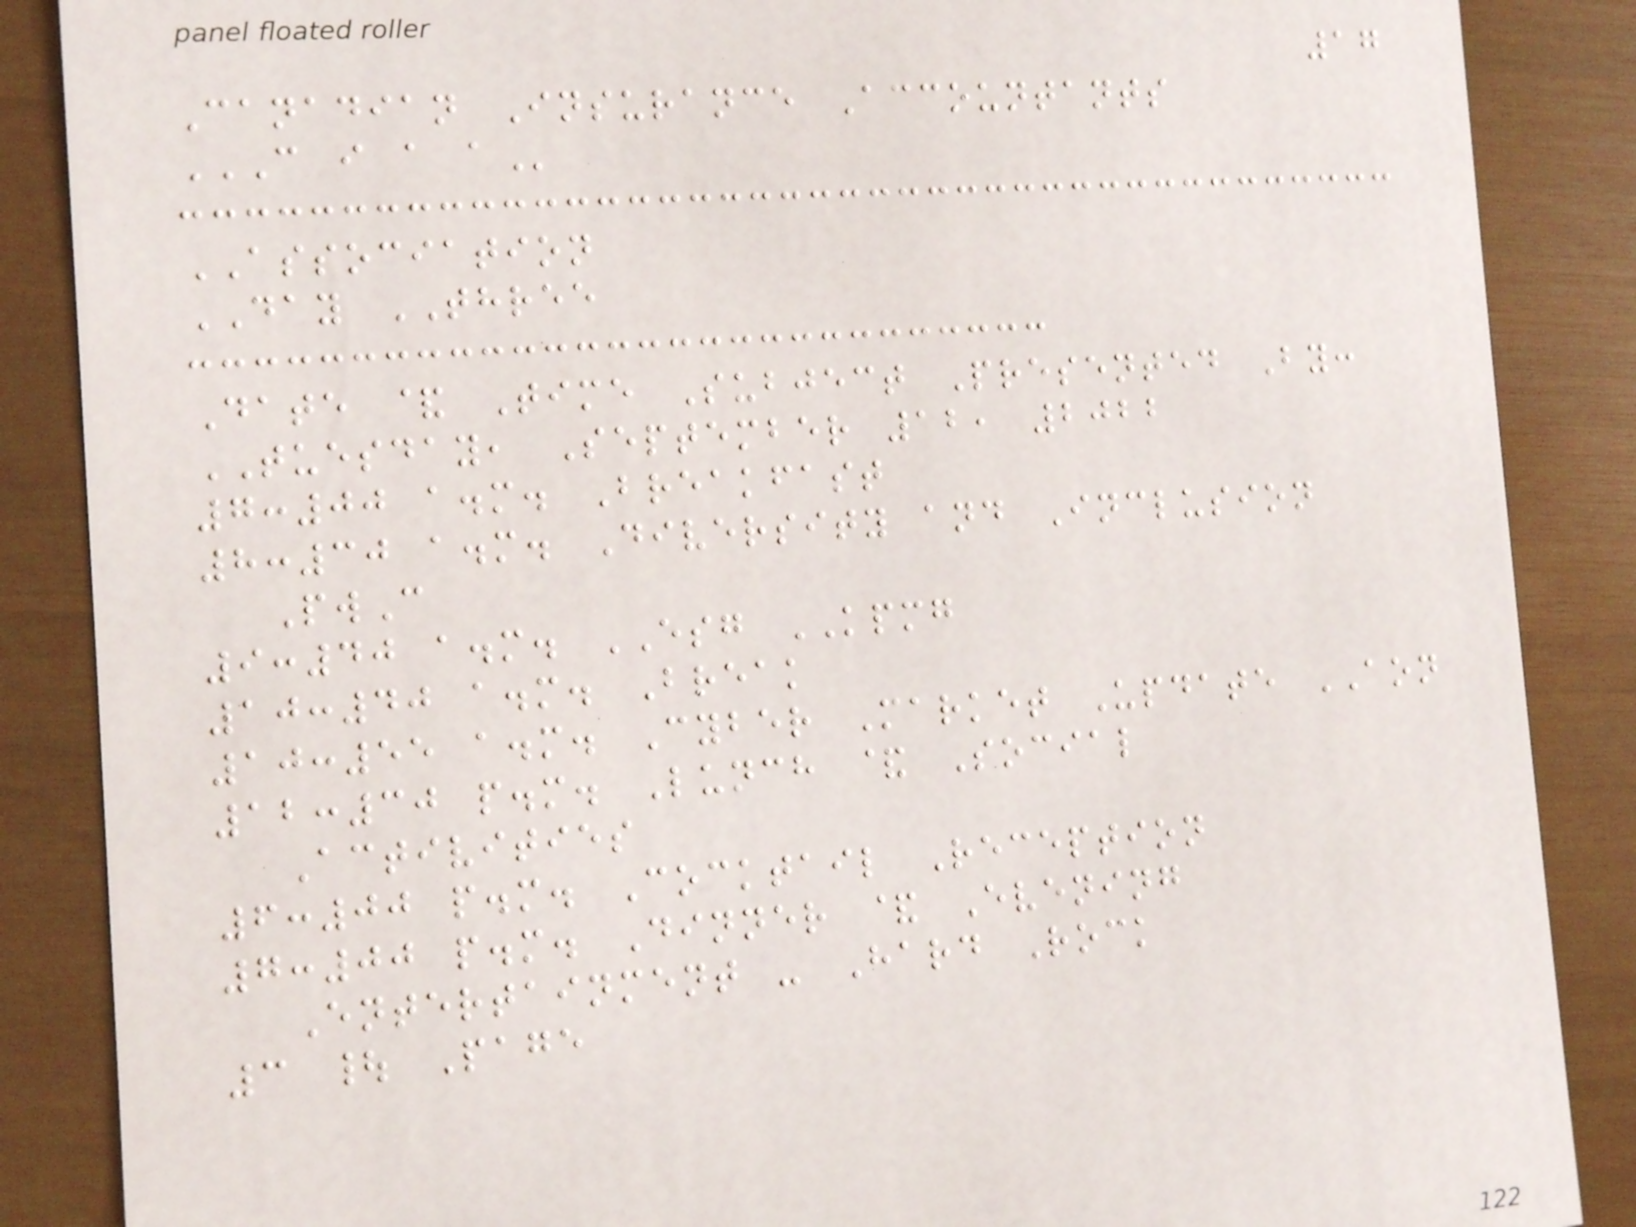17
Canadian Insurance Accountants
C I A A
ASSOCIATION
DAY THREE
Date & Time Subject Presented By:
TUESDAY, September 12, 2022
7:00 a.m. Breakfast
8:30 a.m. Diversity and Inclusion
PwC
9:40 a.m. ESG KPMG
10:40 a.m. Break
10:55 a.m. Cyber Market Update AON
12:30 p.m. Lunch & Social
Activities
6:00 p.m. Cocktail Reception
7:00 p.m. Dinner & Evening
Entertainment - Hard Rock
3 | Page
